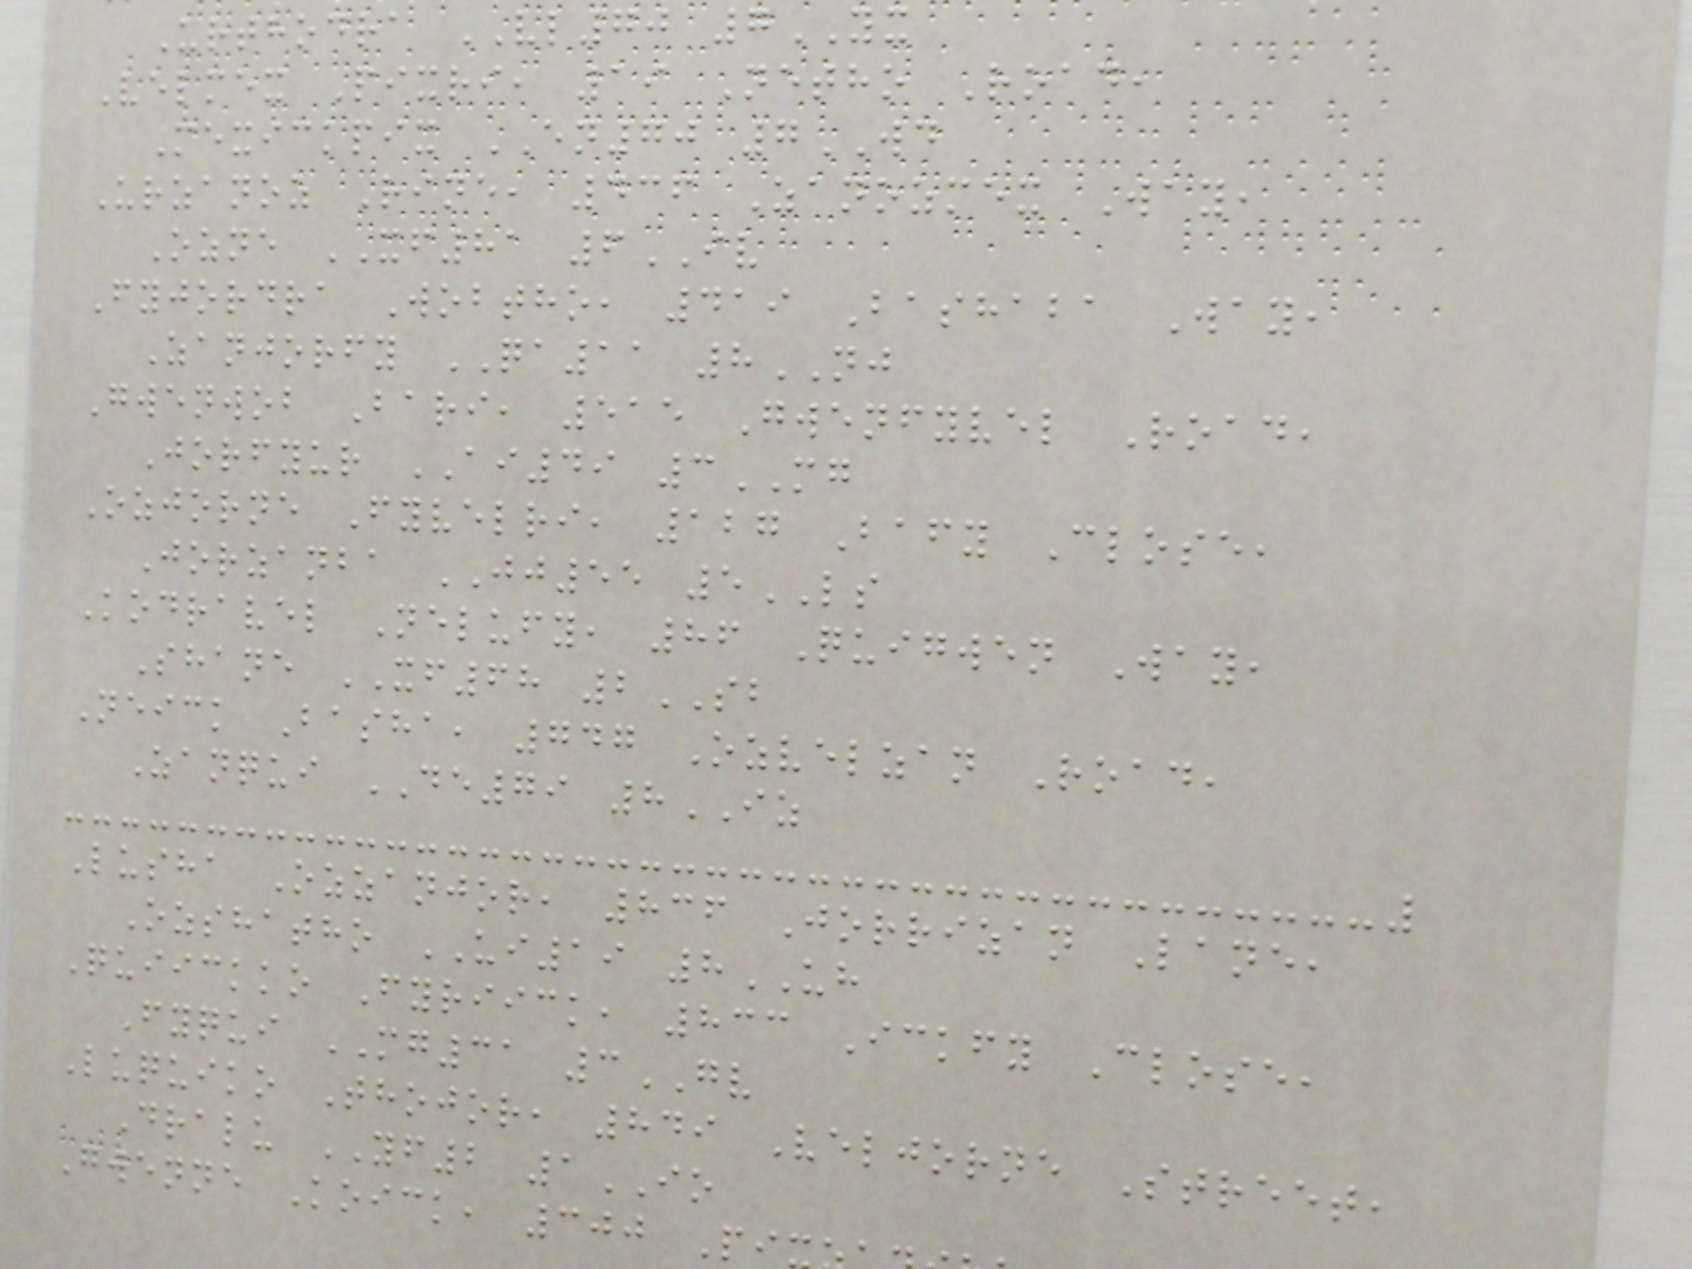Urthodra VL70 7YX
Velmex Pixri, 19 Netho Road,
Mexickpix EN70 7WD
Urzanoz Rine, 436 Zanozmex Way,
Ozne XF81 6IV
Fyjordra Wobtho, 419 Bashaba Way,
Zanjorfy QA11 8NJ
Gwenwob Bari, 515 Gwenfyvel Road,
Jorfyur AI49 3MG
Ozjorne Fyvelri, 127 Bafy Close,
Jorzanba JJ55 5LS
Kodravel Nelufy, 86 Quigwen Way,
Shane XF68 2SB
Neick Basha, 747 Ozvelzan Road,
Zanqui DE79 8IZ
Lusha Ozzanjor, 836 Jorrizan Lane,
Ozshatho UI19 8UH
Quiickko Fyriick, 833 Ickfy Close,
Fyqui MG31 3GV
Luquiko Thojor, 849 Veljorne Street,
Dralu YF2 1IO
Gwenne Koick, 300 Pi
